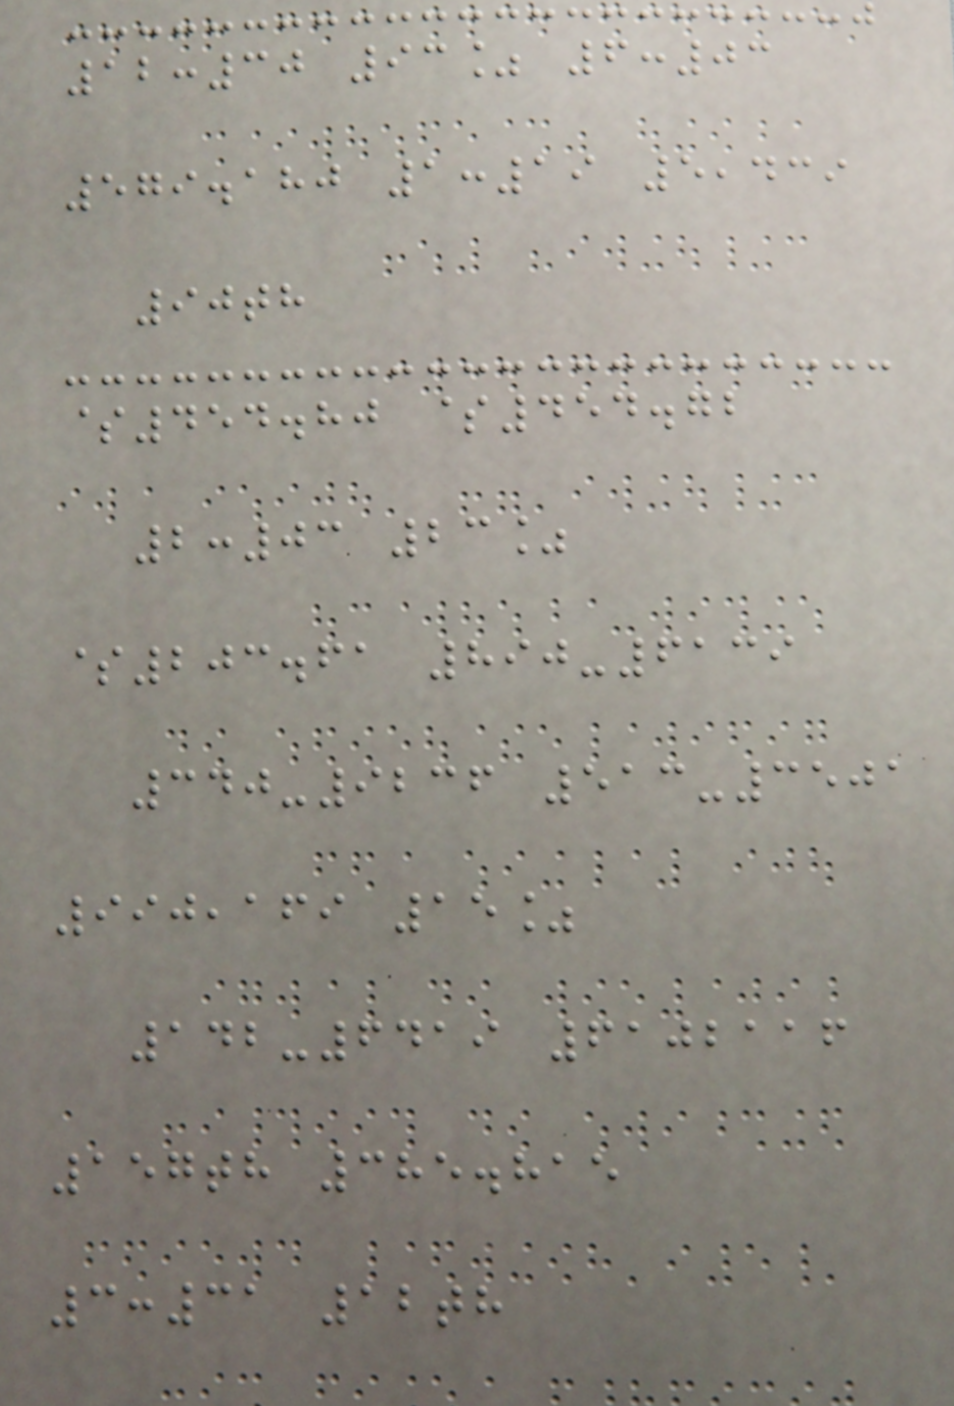12:30 93% 6:03
579.180 1:19 5,439
90th
$454.80 $454.72
2:03 23%
$203.61 890-6139
340-9236 513-3501
990,169 15%
142-6419 6102116
157th 385.815
3:31 12th
